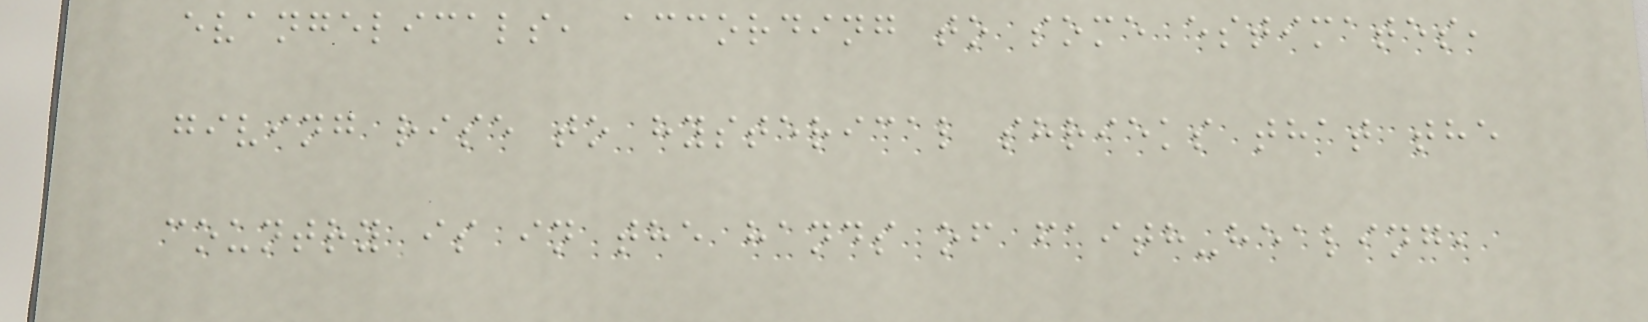evangelicals, according to some estimates,
giving rise to hysterical shrieks that the
country is in the hands of faith-healing,
